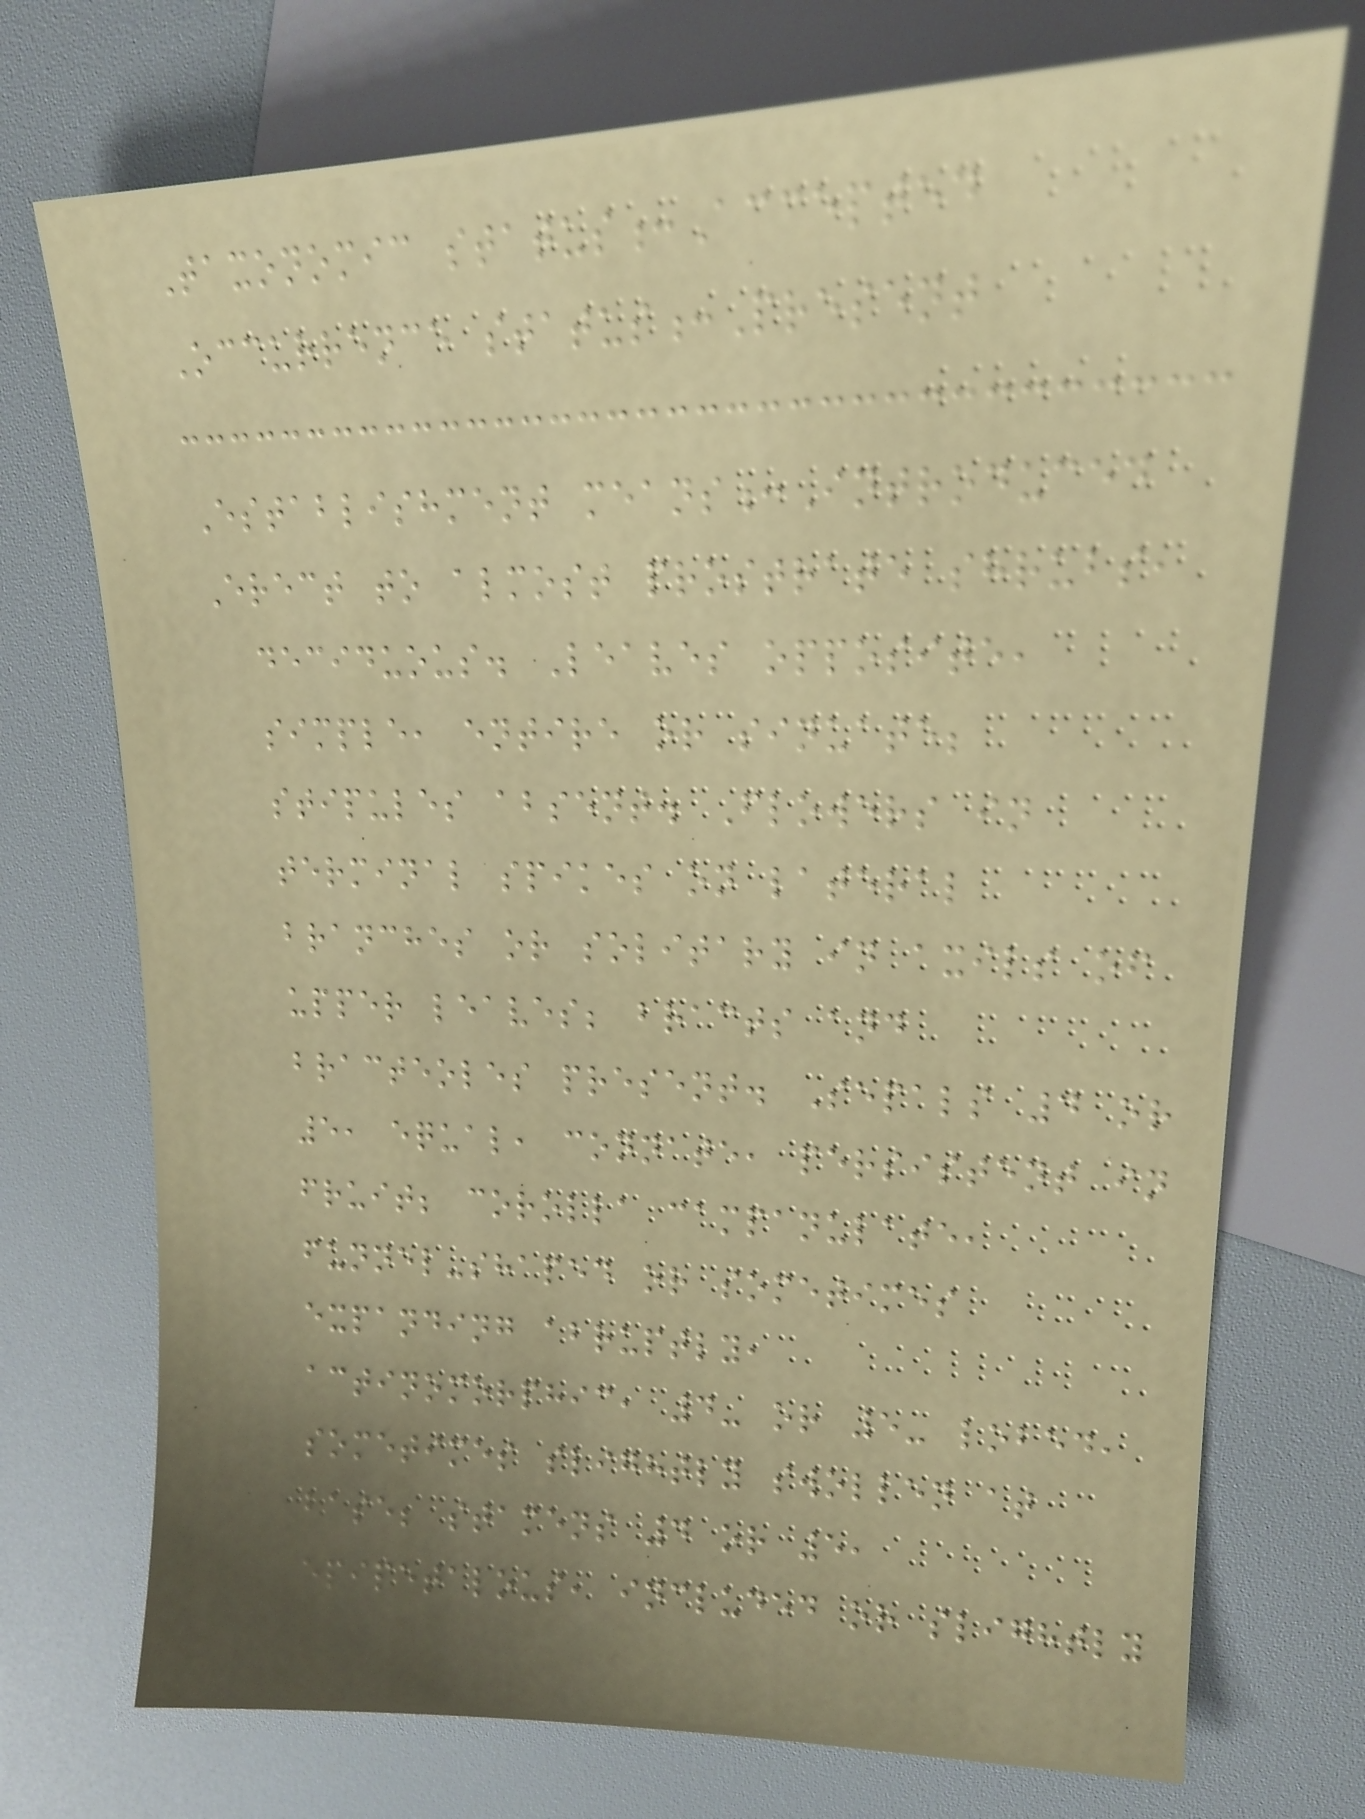Taxonomic status:Accepted
Occurrence status:Present
Establishment means:Introduced
Erect to almost prostrate shrubs,
deciduous. Leaves opposite,
simple, entire or sinuate;
stipules absent. Flowers in
terminal spikes on lateral
branches or solitary in axils of
upper leaves; bracts and
bracteoles present. Sepals 4 or
5, equal, connate, persistent in
fruit; corolla campanulate,
funnel-shaped or sometimes
expanding abruptly,
actinomorphic, 4- or 5- lobed,
sometimes slightly swollen at
base; stamens 4 or 5,
epipetalous, included or slightly
